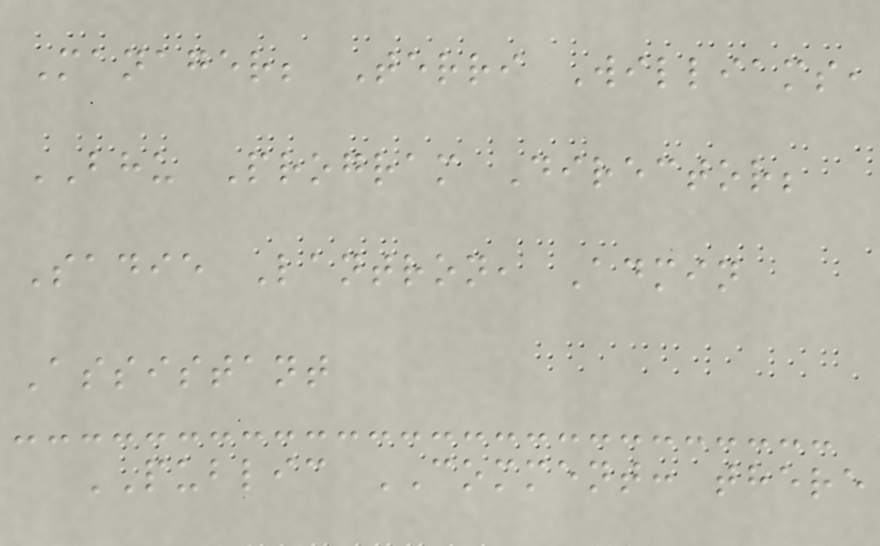Manager; Terri Williams,
BHU Program Director;
Sadie Lantron, Admin
Assistant
PUBLIC COMMENT: there
